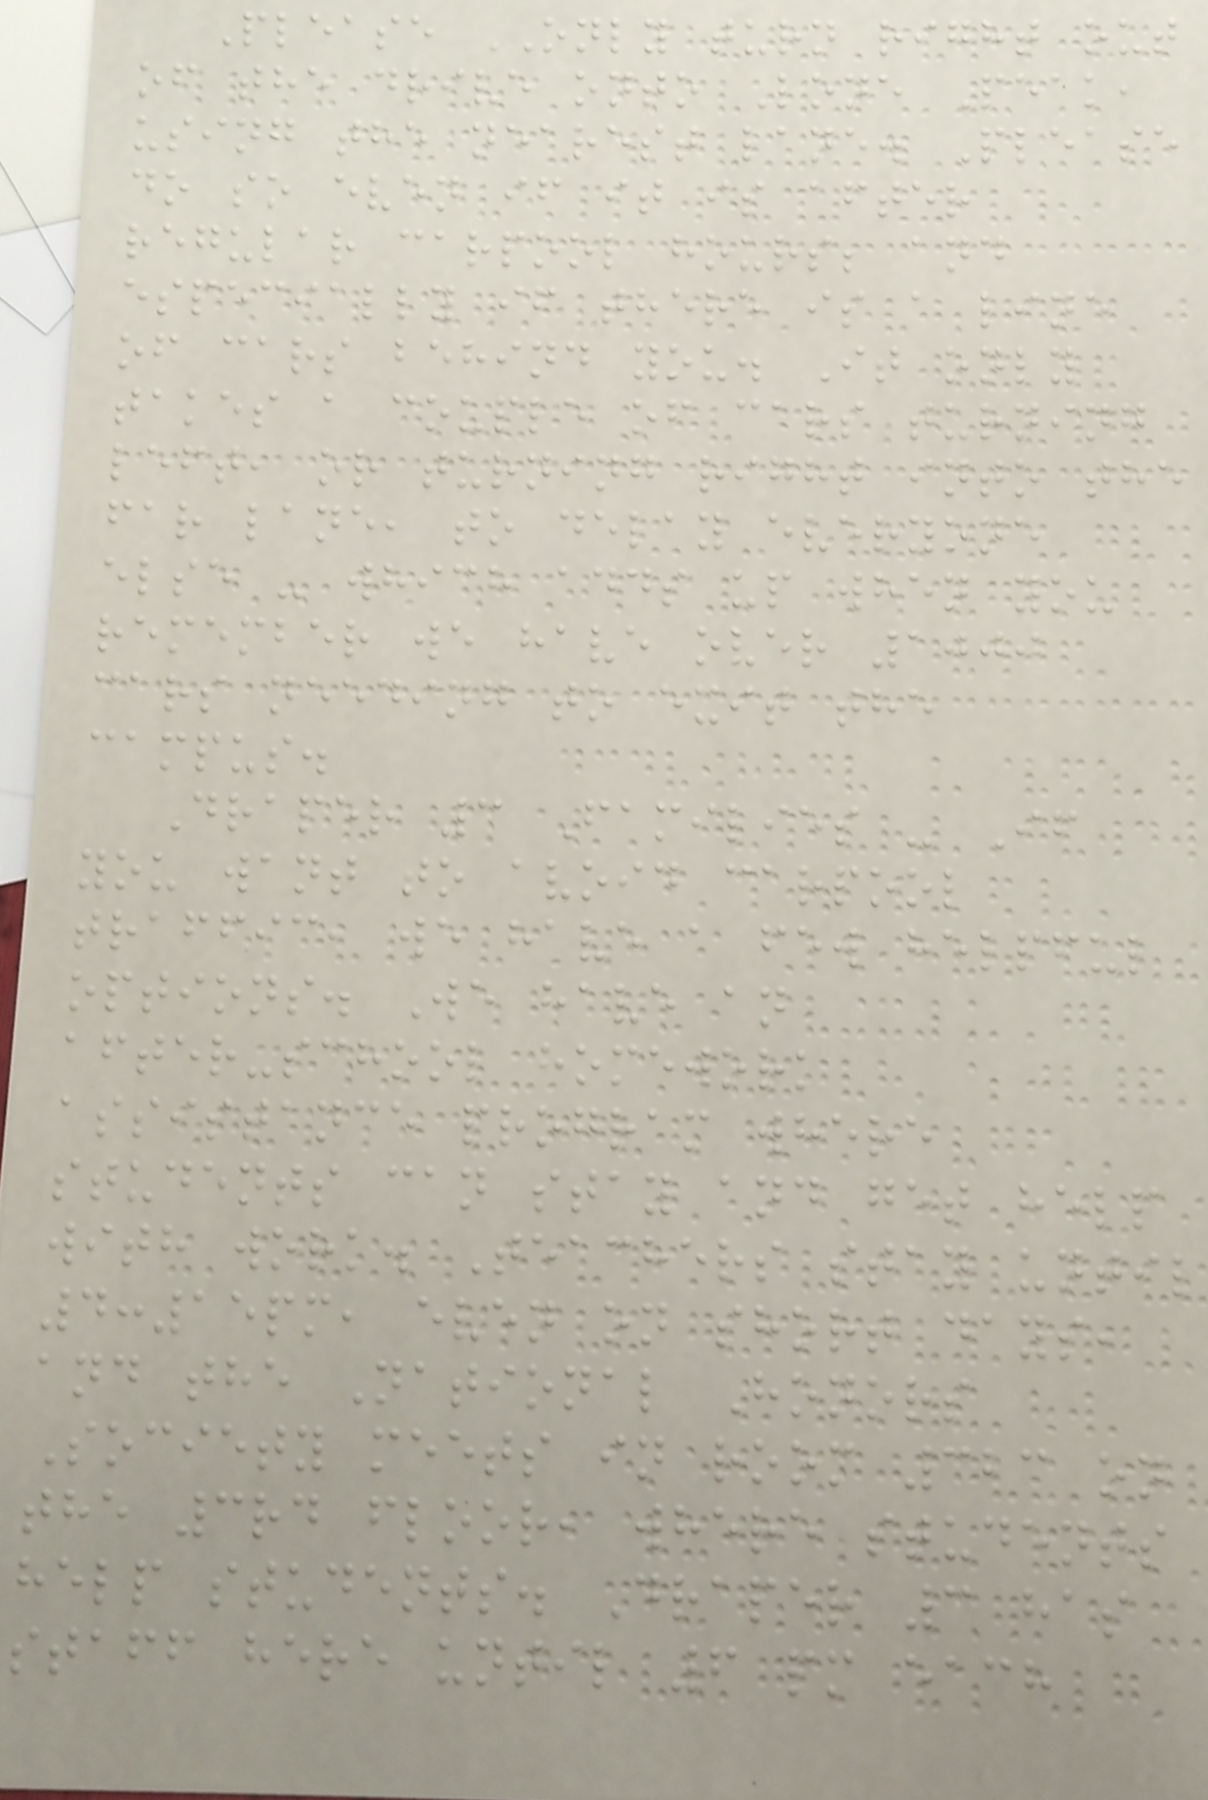Please ONLY turn right out
of the drive onto Lone Peak,
using the nearest lane. Please
do so even if it is after
regular carpool hours; and
especially if there is a line
of cars behind you. It only
takes a couple of cars turning
left, or turning right into the
far lane, to delay everyone
else - which adds up when you
remember we have over 1000
cars needing to exit the
campus.
Draper 3 Families - If
you want to avoid carpool
traffic, we have a few helpful
options. We have an
after-school homework
assistance program where
students can stay and get help
with work. Teachers stay until
4:15pm, even on short days,
and the National Honors
Society meets in room 323 on
the 3rd floor, where students
help students. Draper 3 has
staff here until 6 pm each
